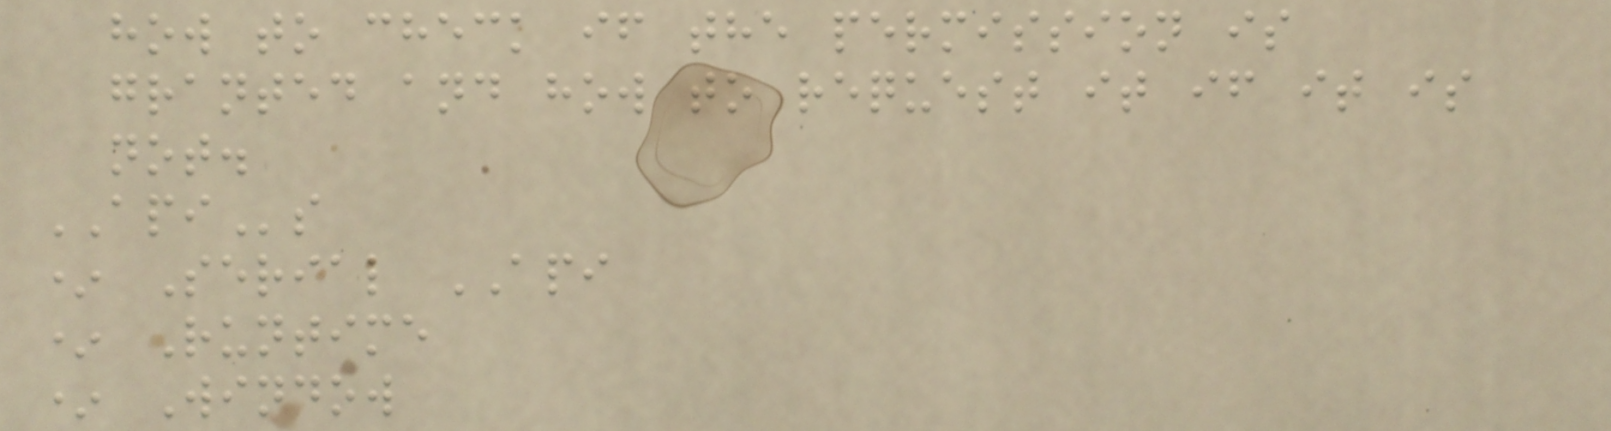how to check if the permission is
granted and how to request it if it is
not.
APIs
* Serial API
* Runtime
* Window
